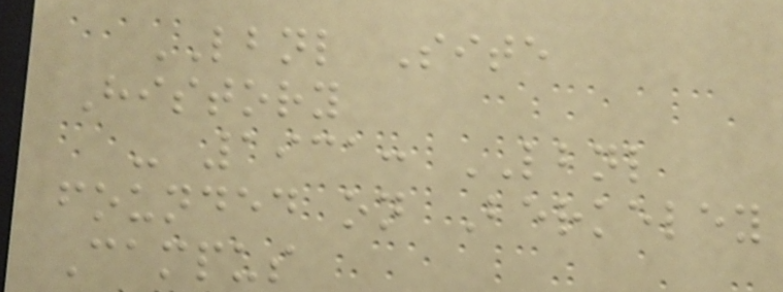LBNL Site
History
- 1931: LBNL
founded on Berkeley
Campus
